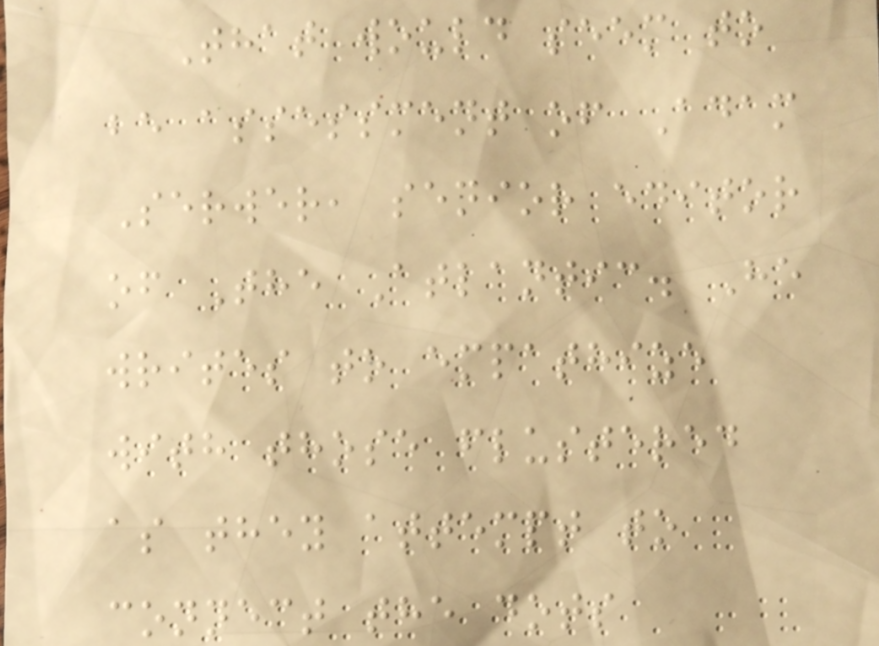That would seem to
be assessment of Adam
Serwer, senior editor
of The Atlantic. He
writes to empathize
with those flustered
as they attempt to
connect the dots
